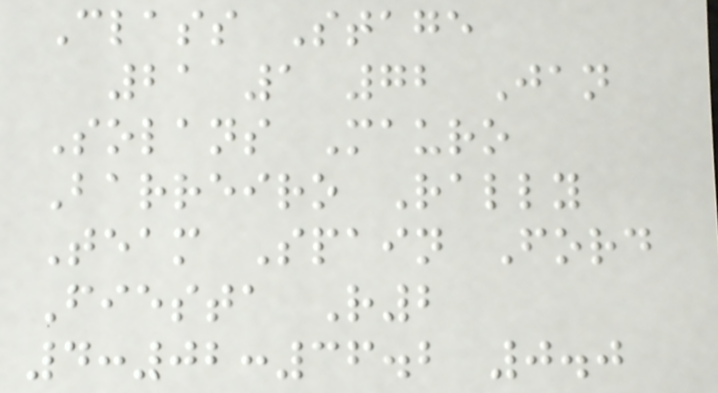Class Stage
21 1 72 Jan
Solans Mauro
Barreiro Rally
Team Spain Ford
Fiesta R2
4:02:36.2 0.0
